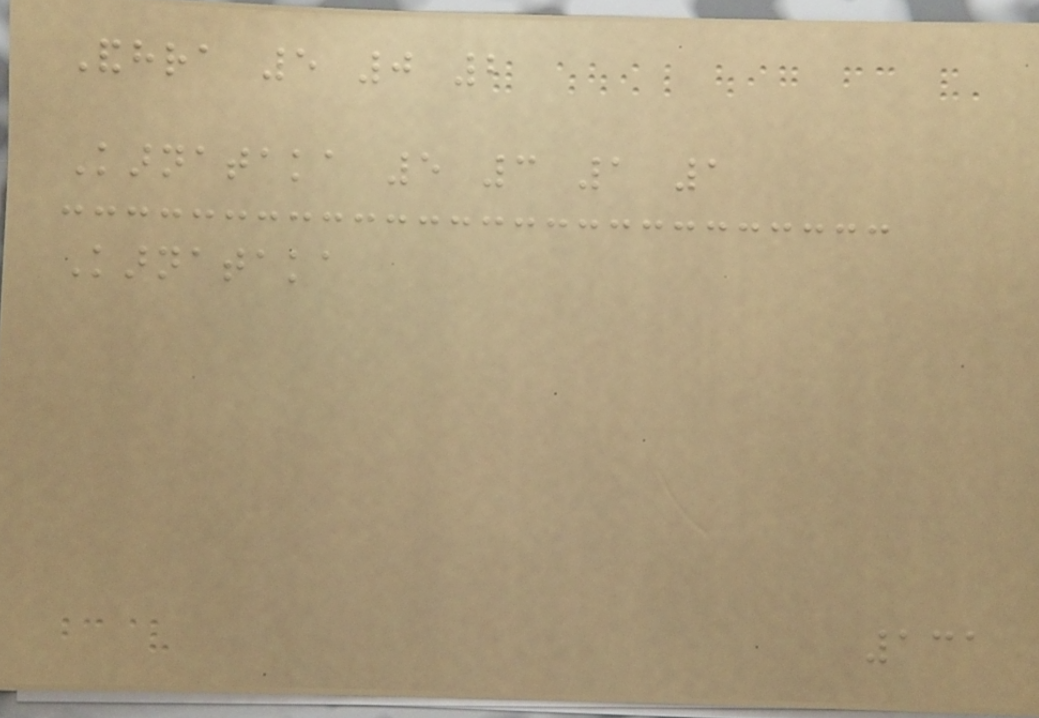Andhra 5 0 2
Karnataka 5 3 1 1
Karnataka
131
